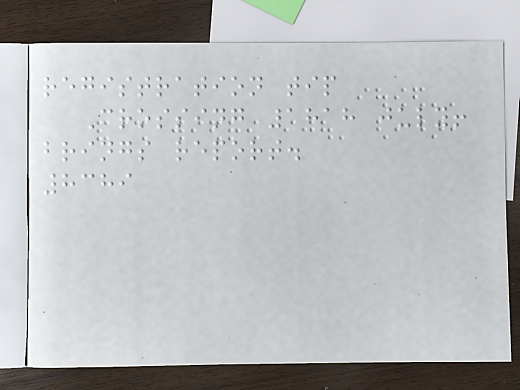registration tip
Crossing 1818 july!
brings report.
8389
